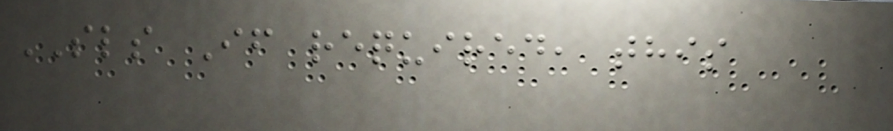SLS If required, this
